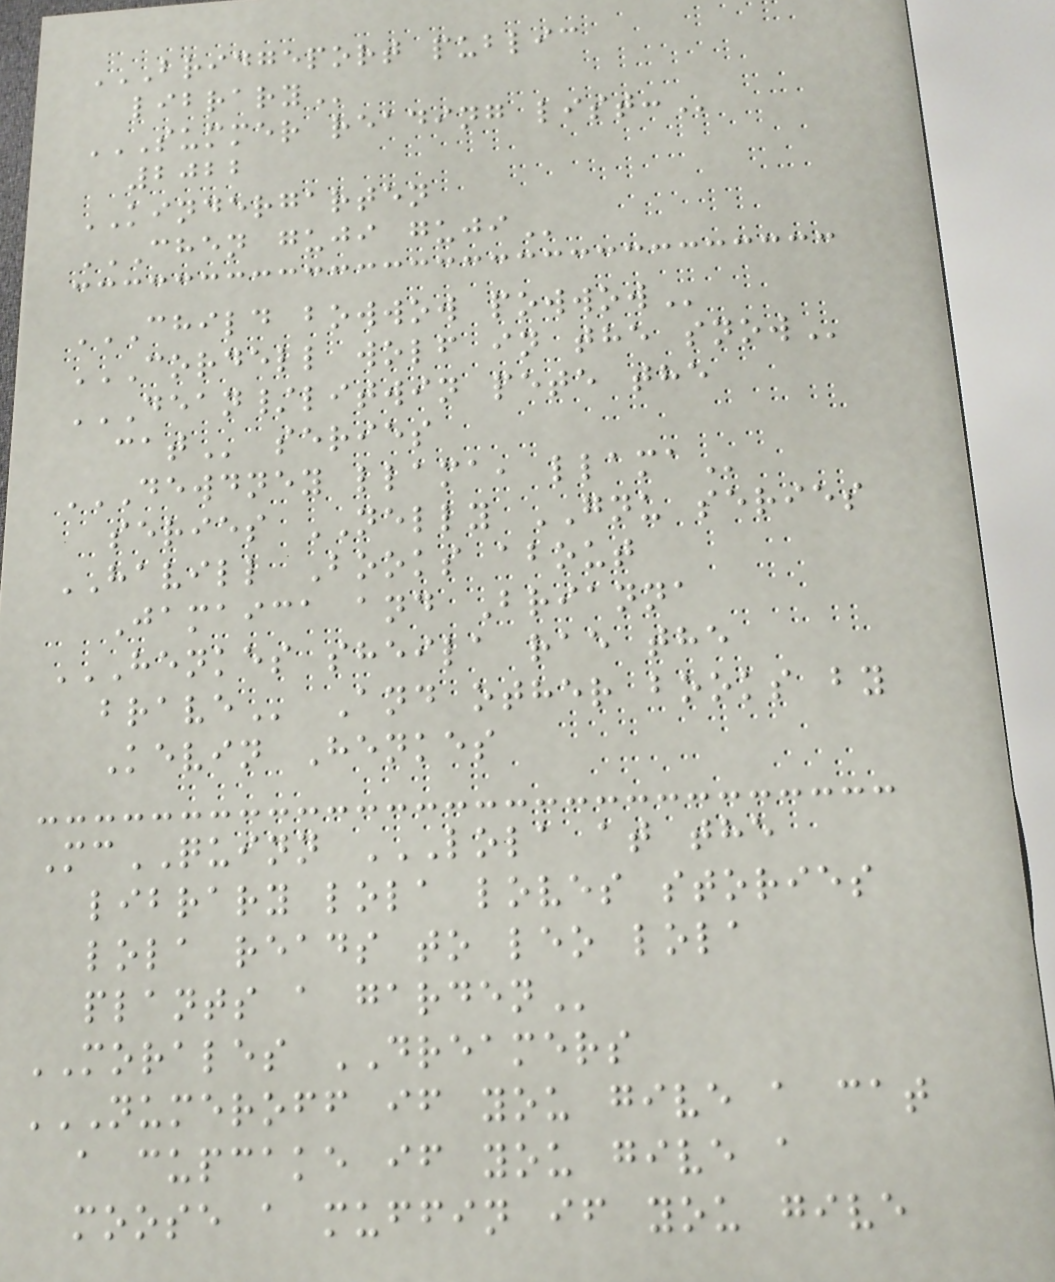BRIDGEPORT PUBLIC
LIBRARY
SUMMER READING LIST:
2022
KINDERGARTEN
CHEN GUJI GUJI
CHILD BOWWOW POWWOW
CORDELL WOLF IN THE SNOW
DEAN/LITWIN PETE THE
CAT series
DEWDNEY LLAMA, LLAMA
series NELLY GNU series
HAVILL Books about
Jamaica and Brianna
HENKES SHEILA RAE THE
BRAVE And other books by
Kevin Henkes
McQUINN LOLA AT THE
LIBRARY LOLA LOVES STORIES
LOLA READS TO LEO LOLA
PLANTS A GARDEN
MORALES DREAMERS
NUMEROFF IF YOU GIVE A CAT
A CUPCAKE IF YOU GIVE A
MOOSE A MUFFIN IF YOU GIVE
